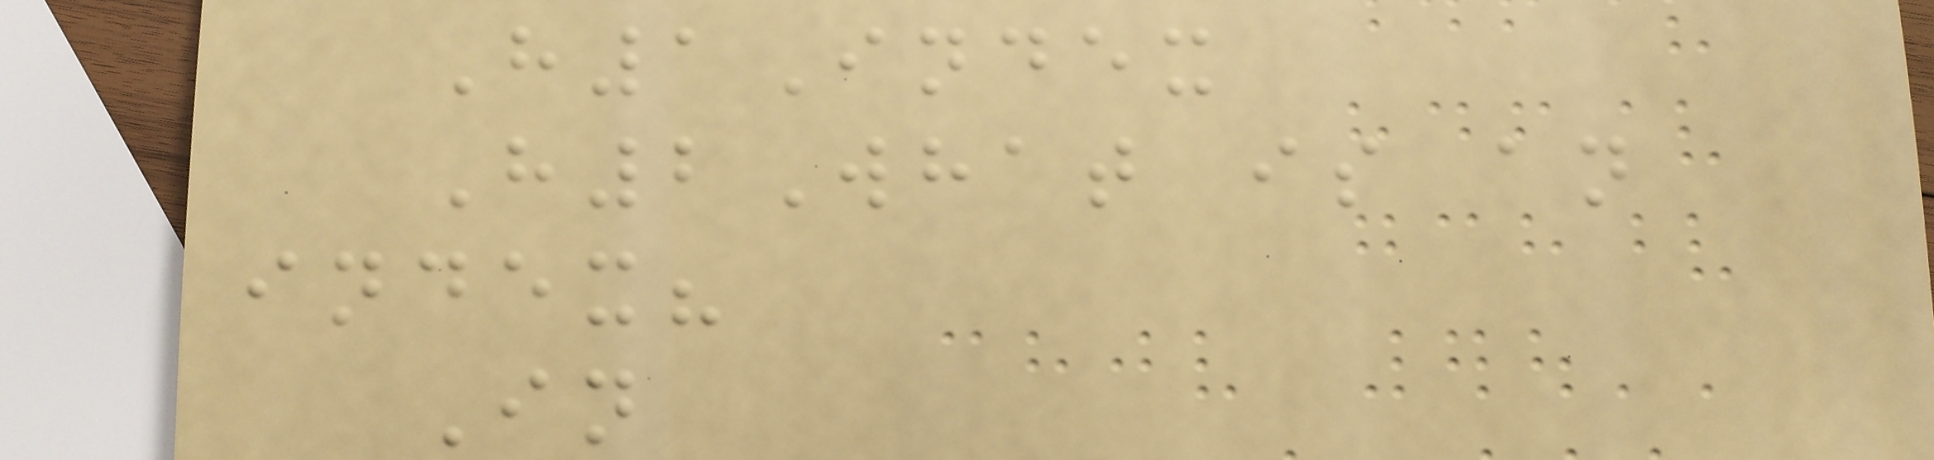H1Index
H2What is an
index?
In
